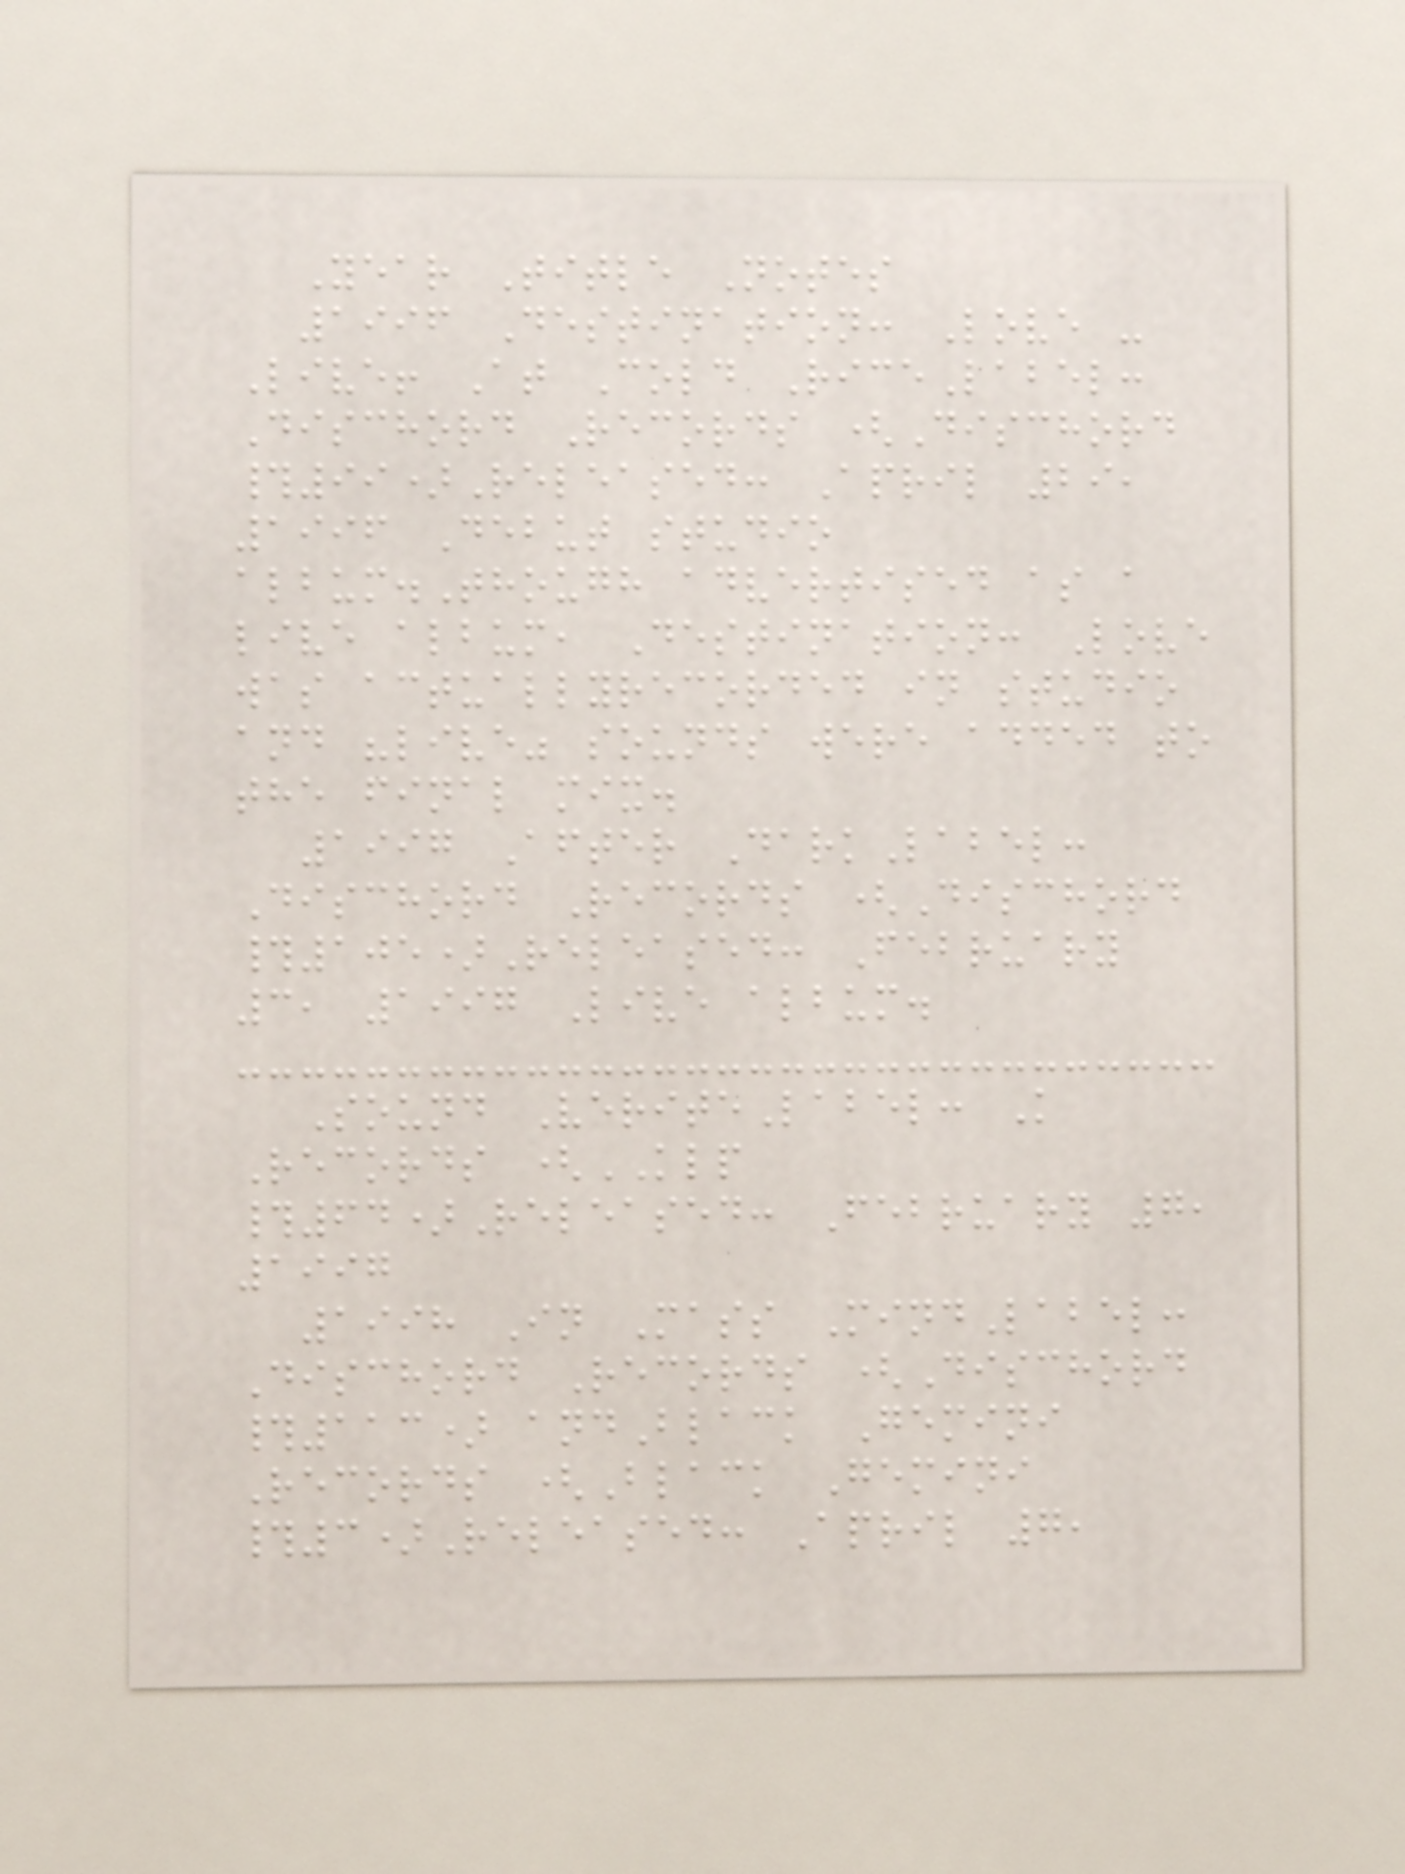Year Title Notes
1996 Destination: Love -
Live! At Cold RiceLabel:
Dischord Records (Dischord
#99)Released: April 29,
1996 Debut studio
album.Though advertised as a
live album, Destination: Love
was actuallyrecorded in studio
and "live" sounds were added to
the final mix.
1997 After DarkLabel:
Dischord Records (Dischord
#105)Released: February
3, 1997 Live album.
Sound VeriteLabel: K
Records (KLP
#64)Released: February 7,
1997
1998 In Mass MindLabel:
Dischord Records (Dischord
#113) andBlack Gemini
Records (Black Gemini
#3)Released: April 7,
